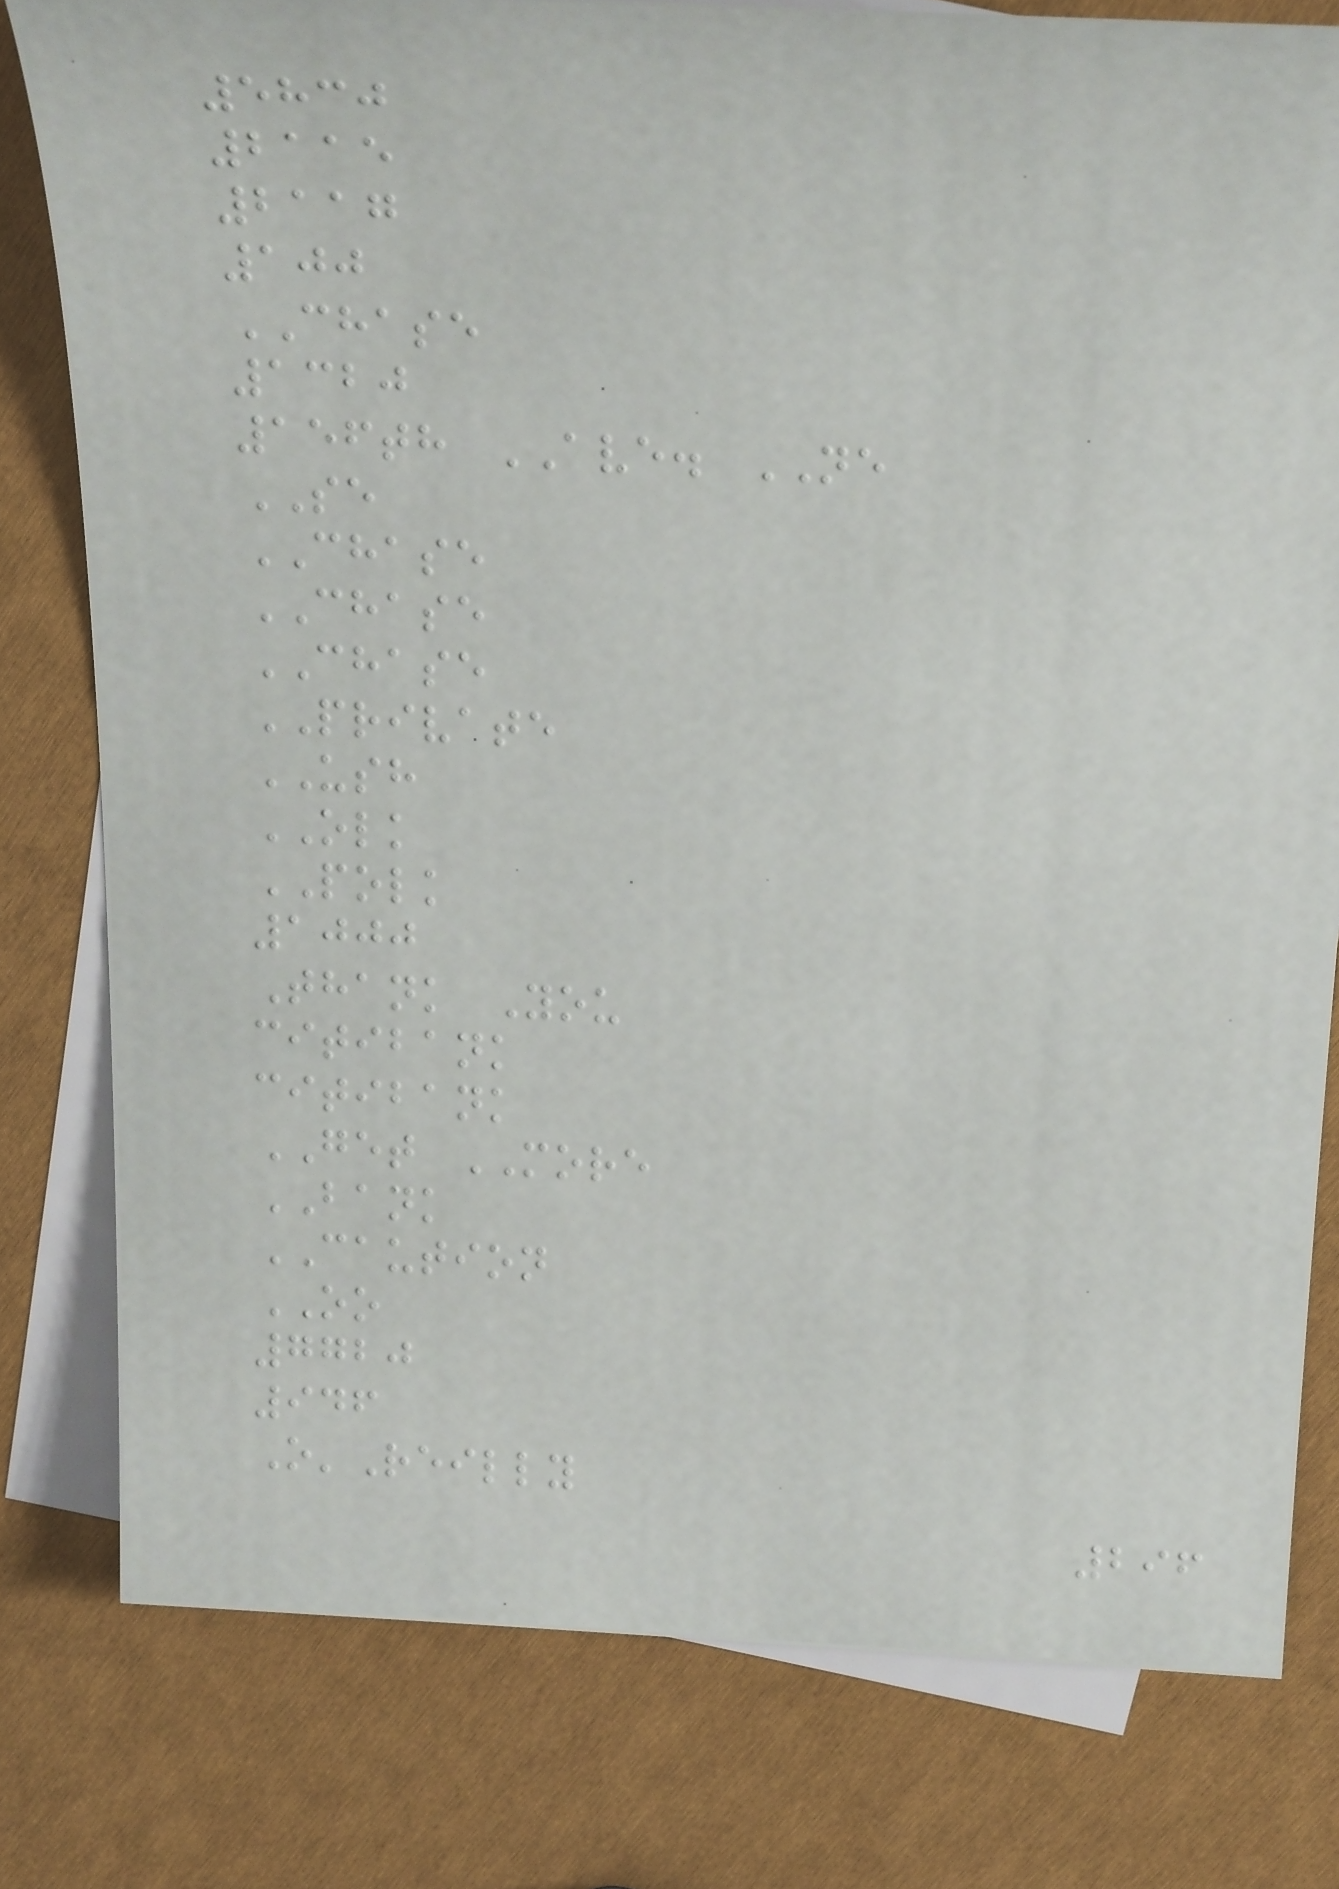5830
2115
2117
100
CHASE
1320
156th AVE. NE
SE
CHASE
CHASE
CHASE
PRIVATE
USH
OLK
POLK
1000
Thank You
citibank
citibank
GET MORE
BANK
CAUTION
OO
7720
946
O'Reilly
296
